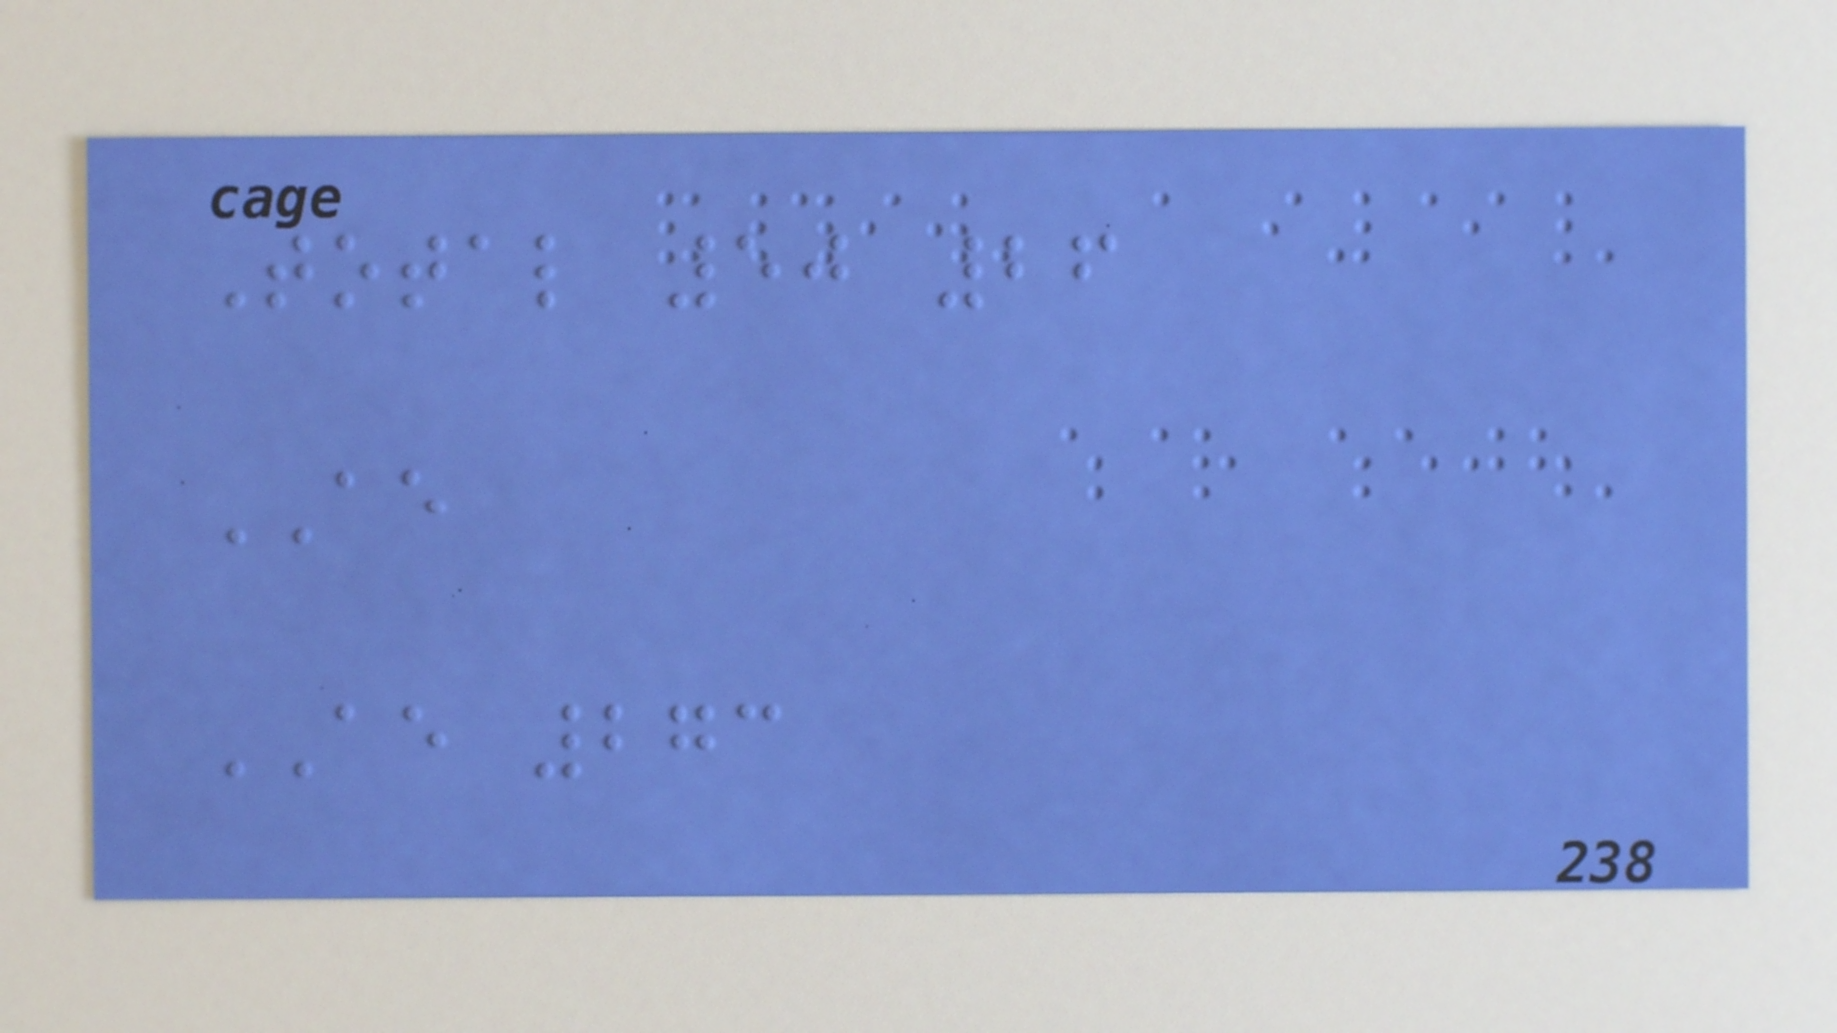Total 50 26
AE
AE 273
